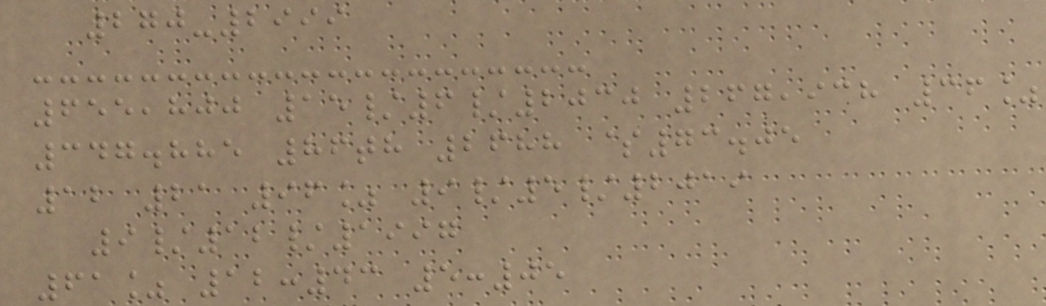270-2999
655,800 15/6/2030 267,938 36%
347.885 86th 2688 $73.05
12 21 96% 9/5/2019
9/12/1997
61% 12:43 5:05
